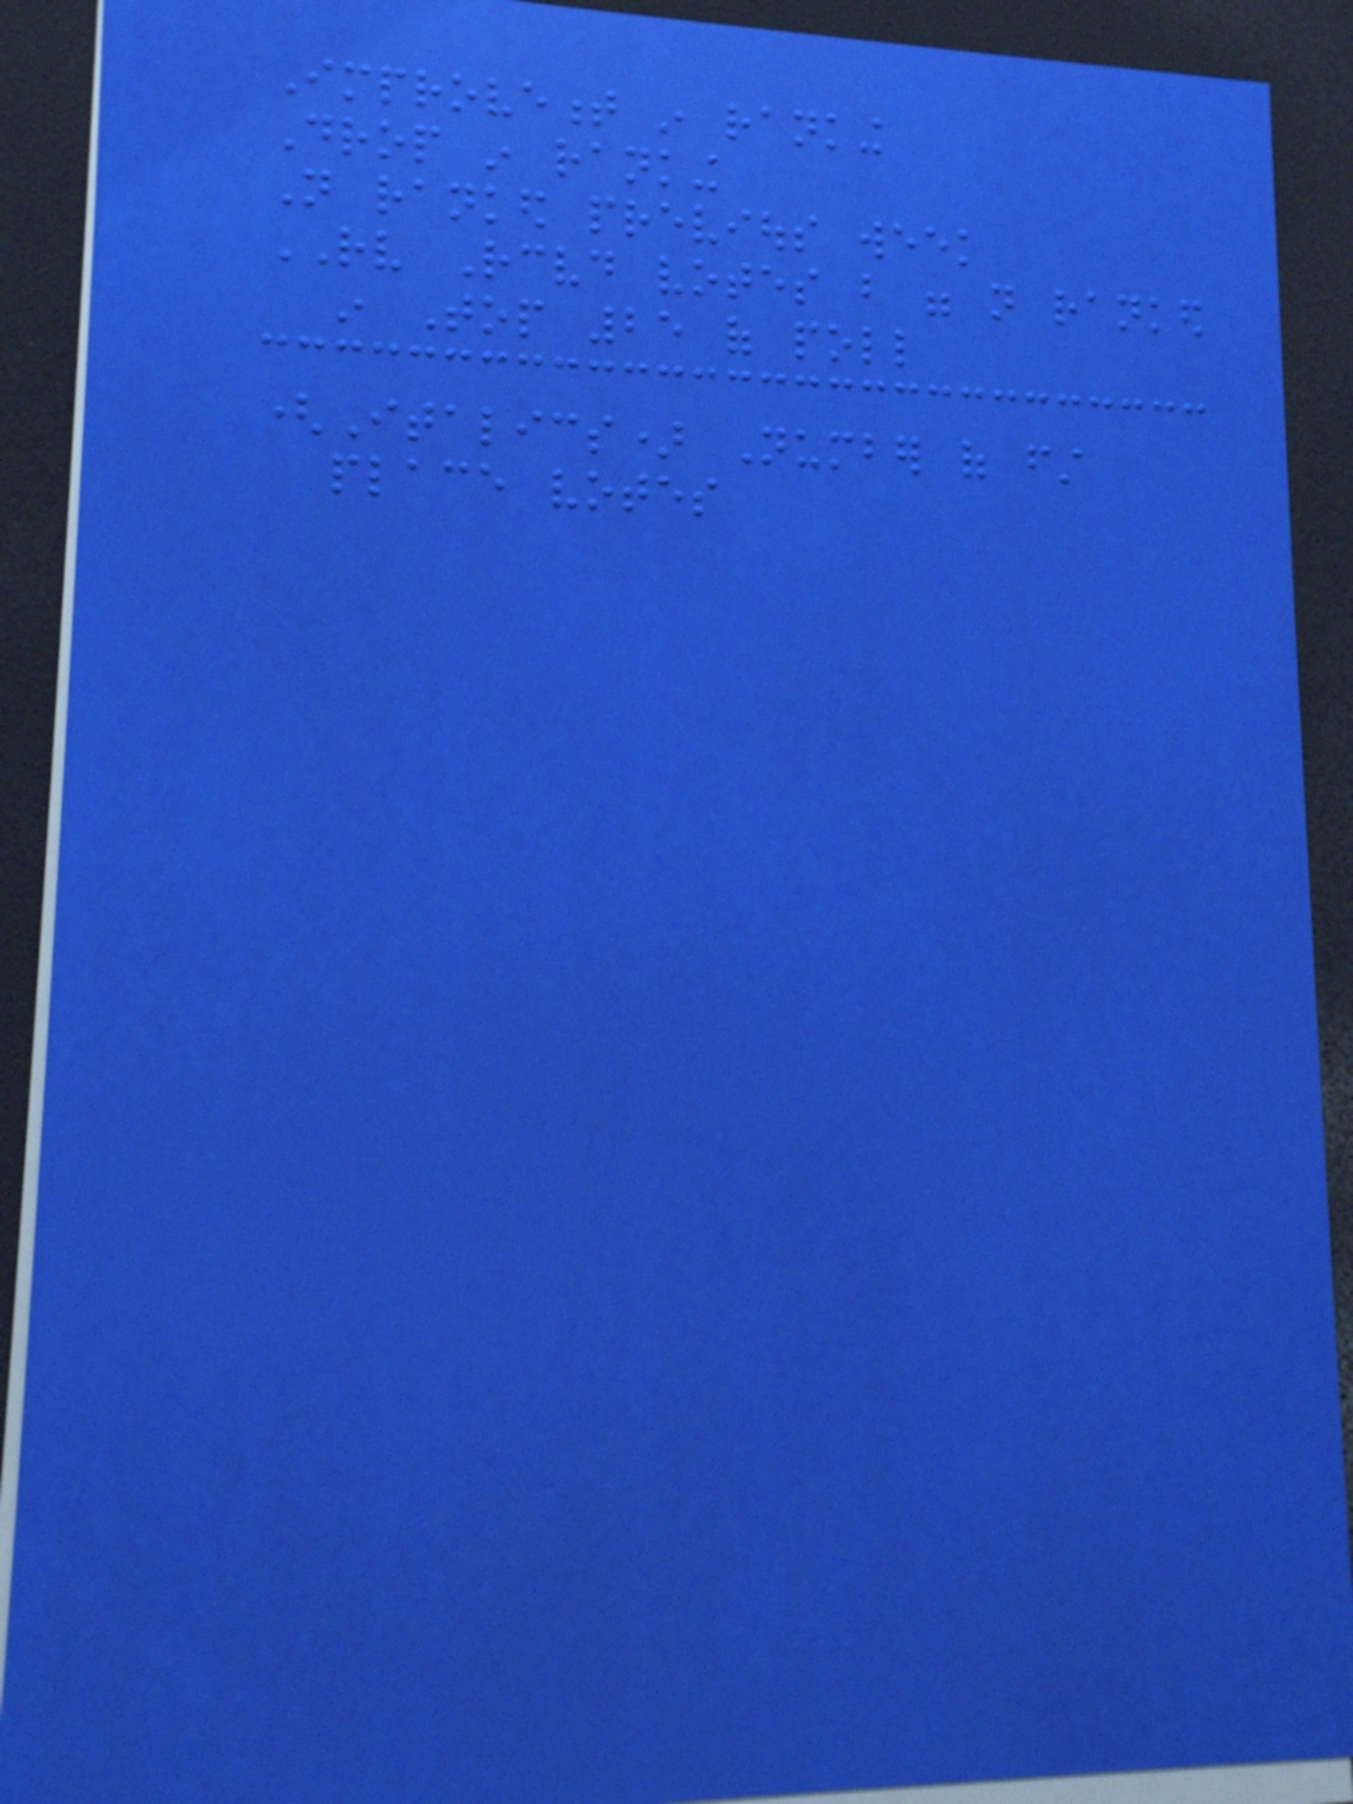Improvement in ranking
Drop in ranking
Not ranked previous week
RV Received votes but were not ranked
in Top 25 of poll
(Italics) Number of first
place votes
